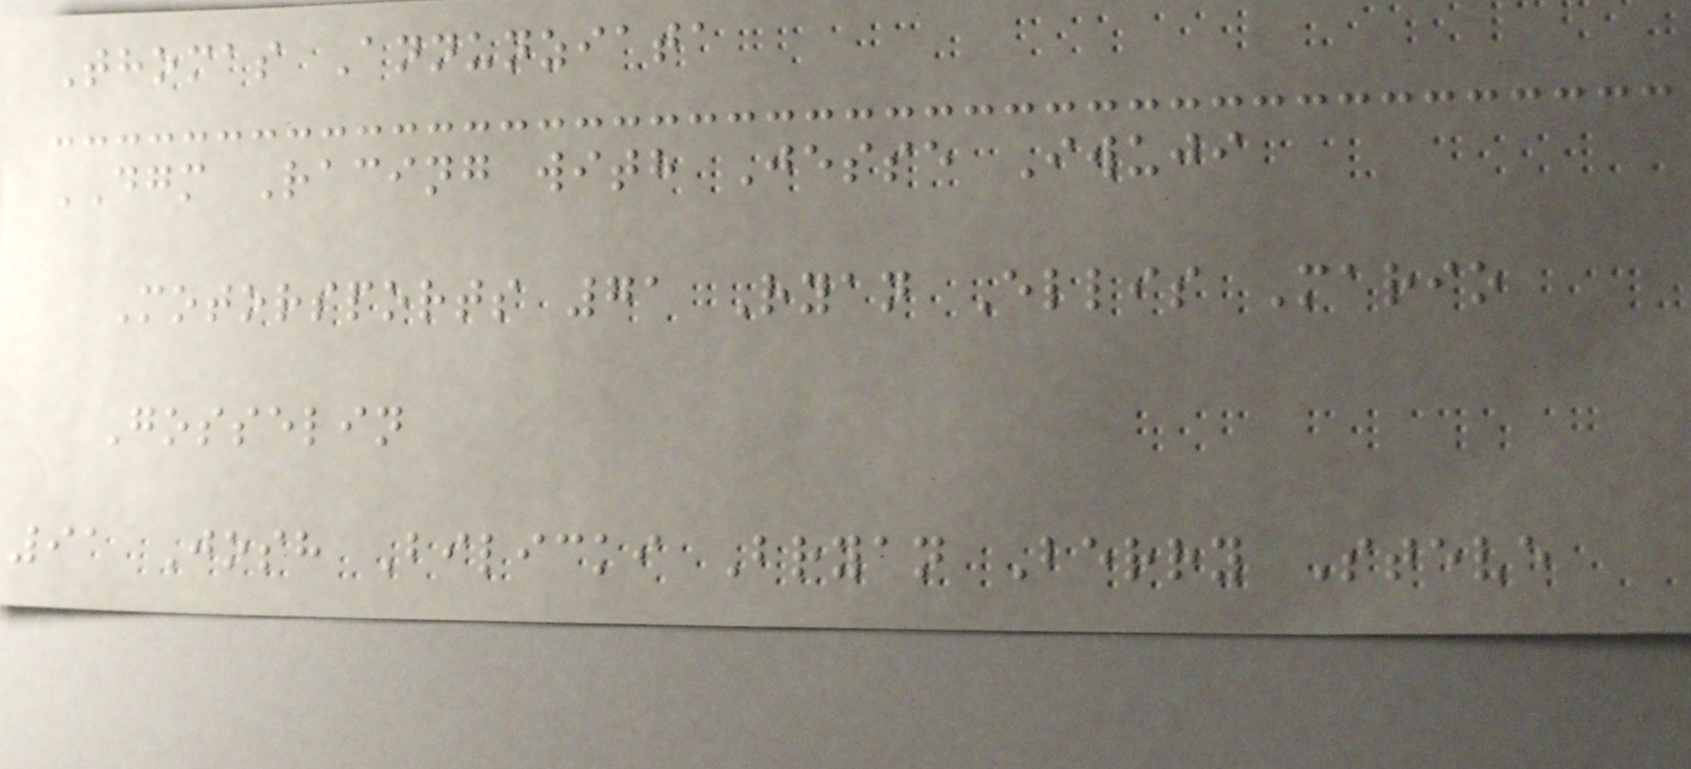Thomas Annunziata
DGM Racing with Jesse Iwuji
Motorsports 71 Ryan Ellis Mario
Gosselin
91 Josh Bilicki Bryan Berry Steve
